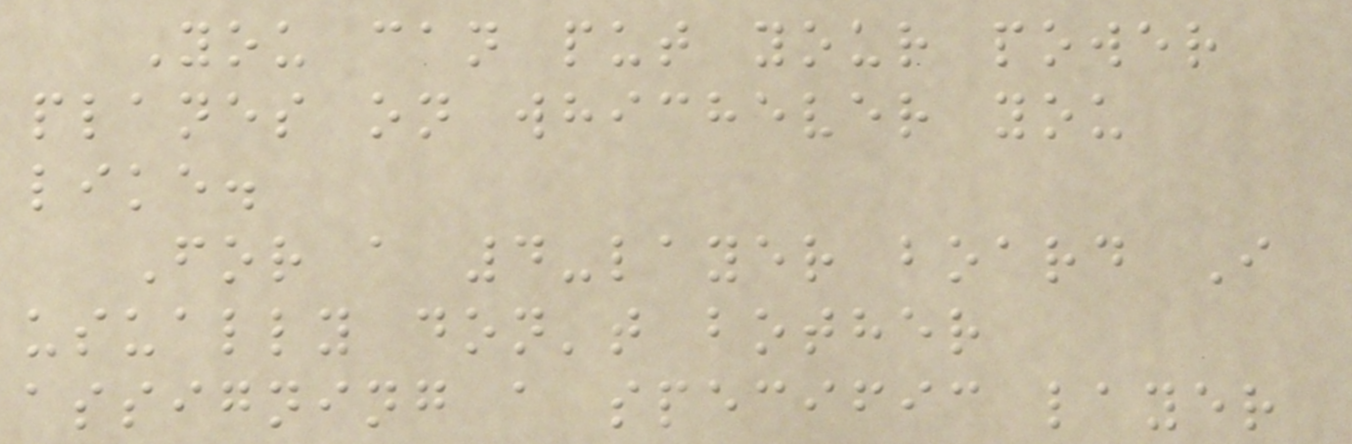You can put your power
planes on whichever you
like.
For a 4-layer board I
usually don't bother
assigning a specific layer
